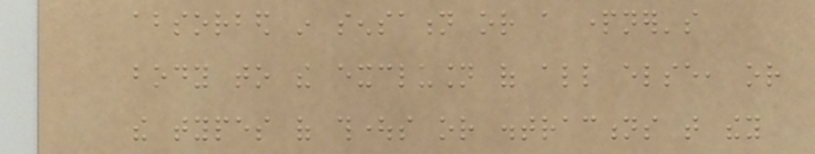absorbed in sensation or a partner's
body to the exclusion of all else, or
the types of thoughts or distractions that they
